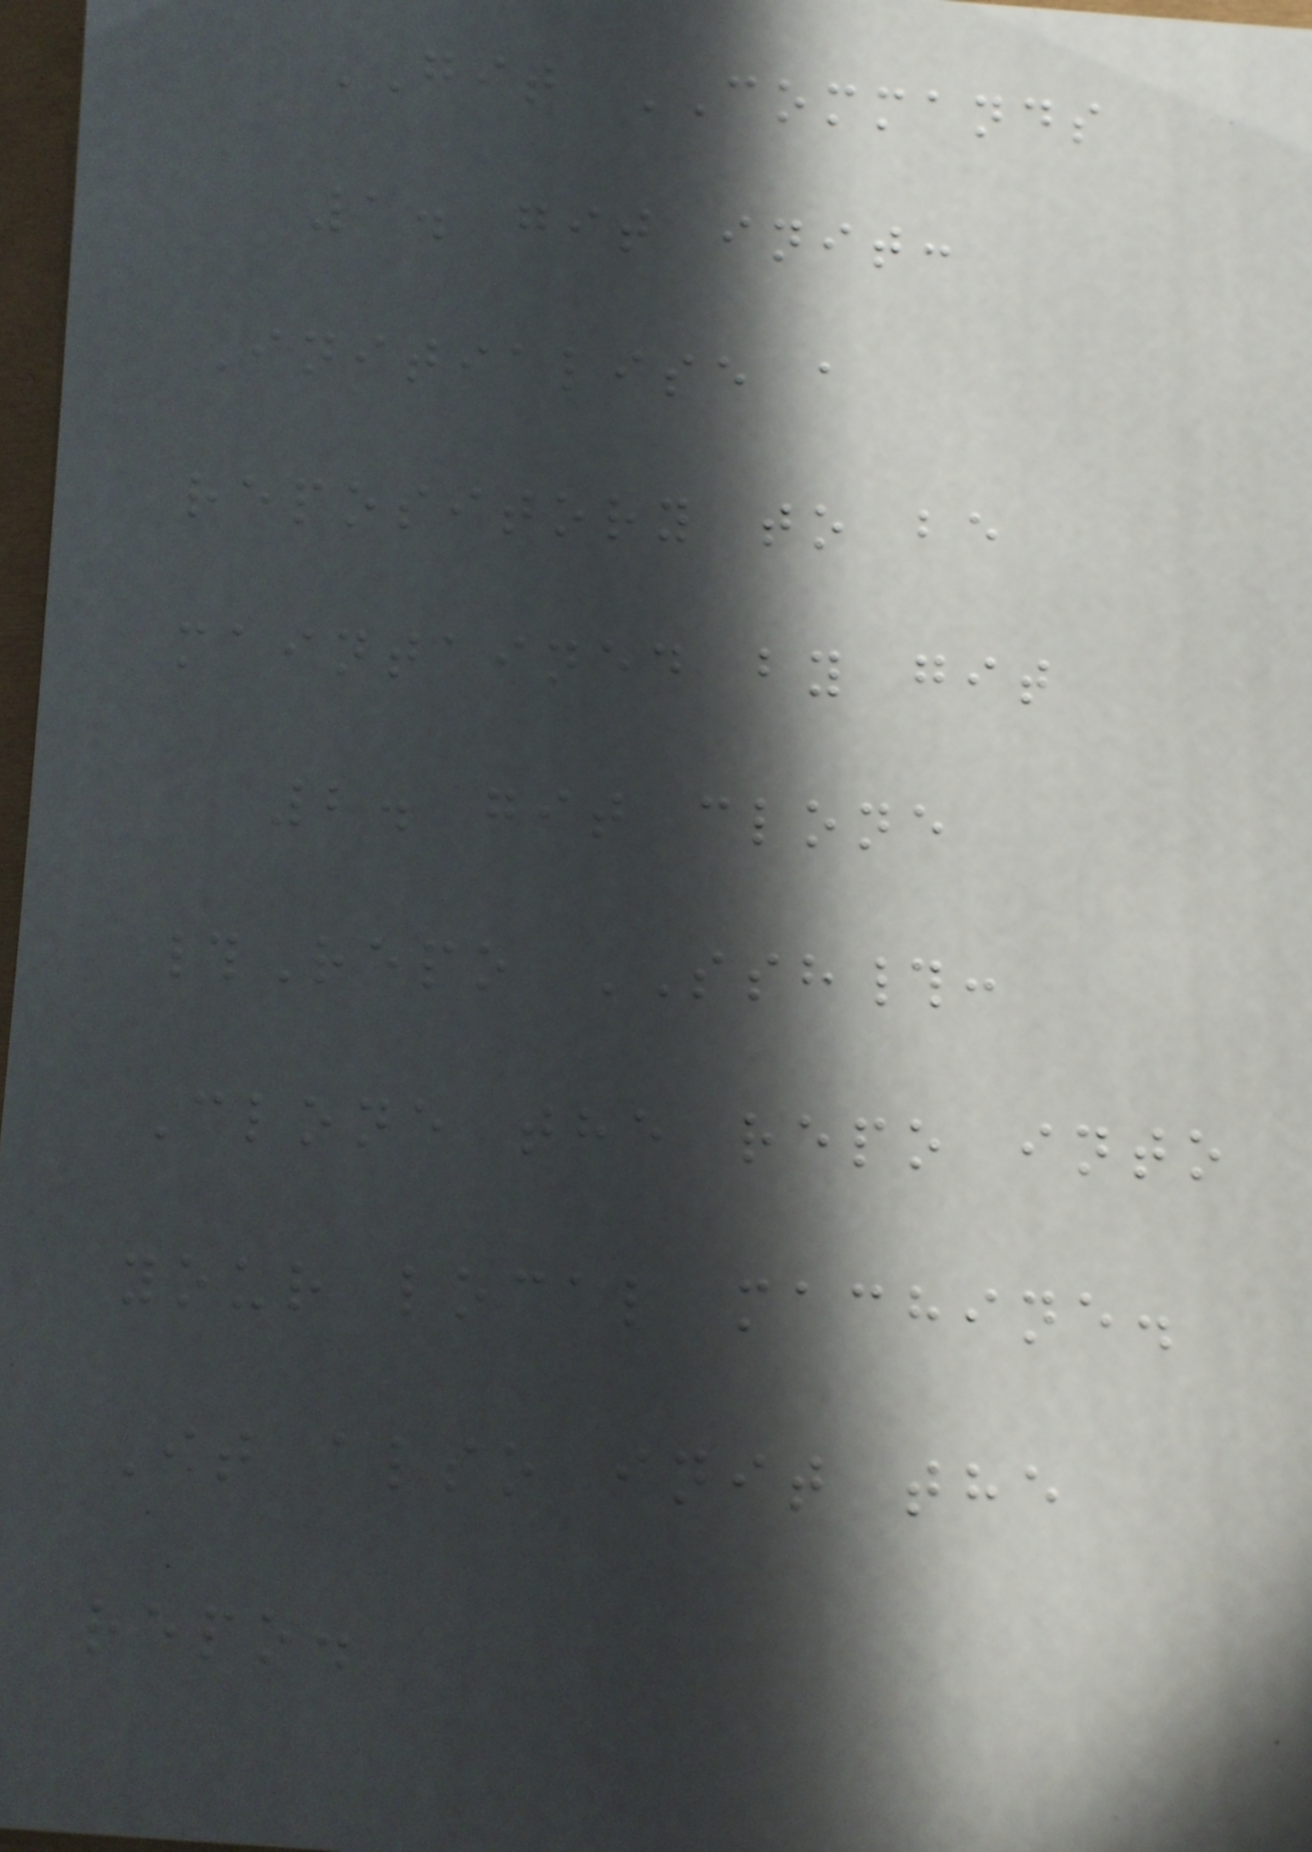GIT COMMANDS
1. git init:
Initialise a
repository to be
maintained by git
2. git clone
#Repo SSH#:
Clone the repo into
your local machine.
It also init the
repo.
